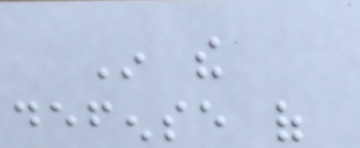In the
defense of
